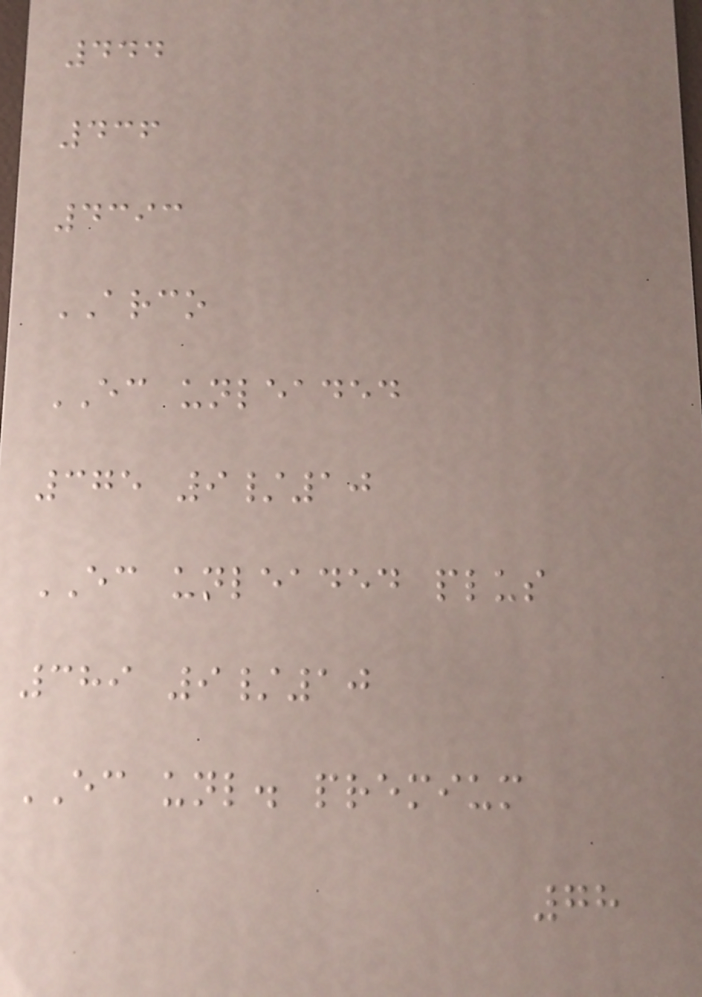444
436
4393
ARCO
EC unleaded
375 9/10
EC unleaded plus
389 9/10
EC unl. premium
78
